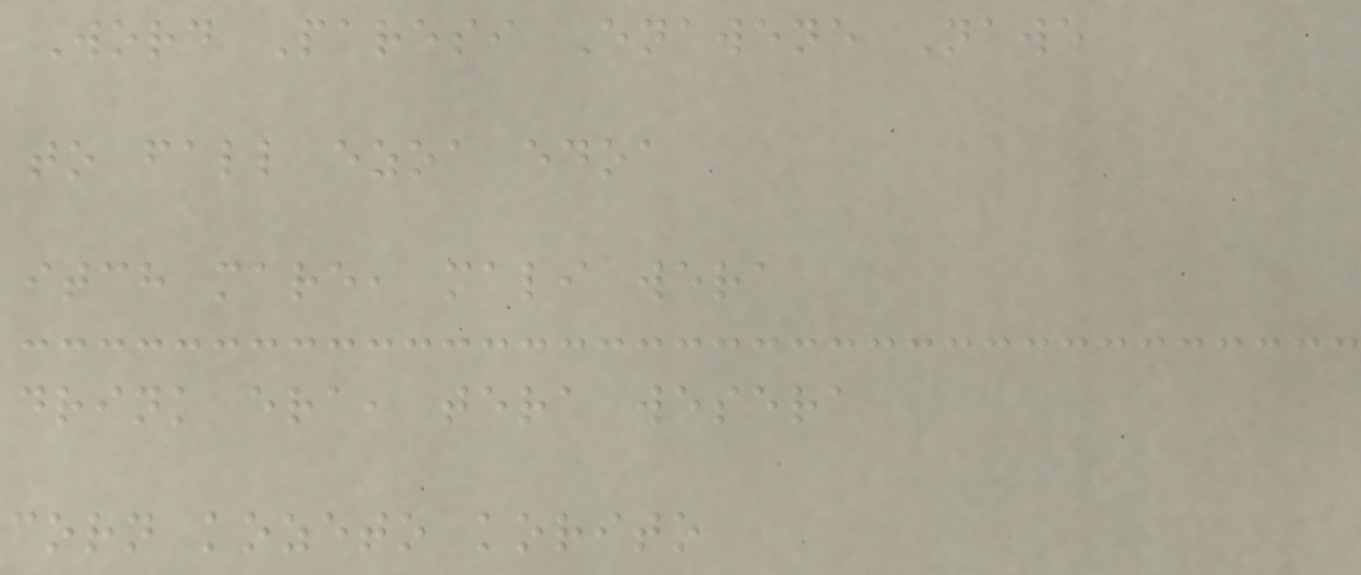Word Paresi Enawene Nawe
to fall ezoa edoa
itch mare, mali wera
drink era, tera wesera
corn kozeto korito
